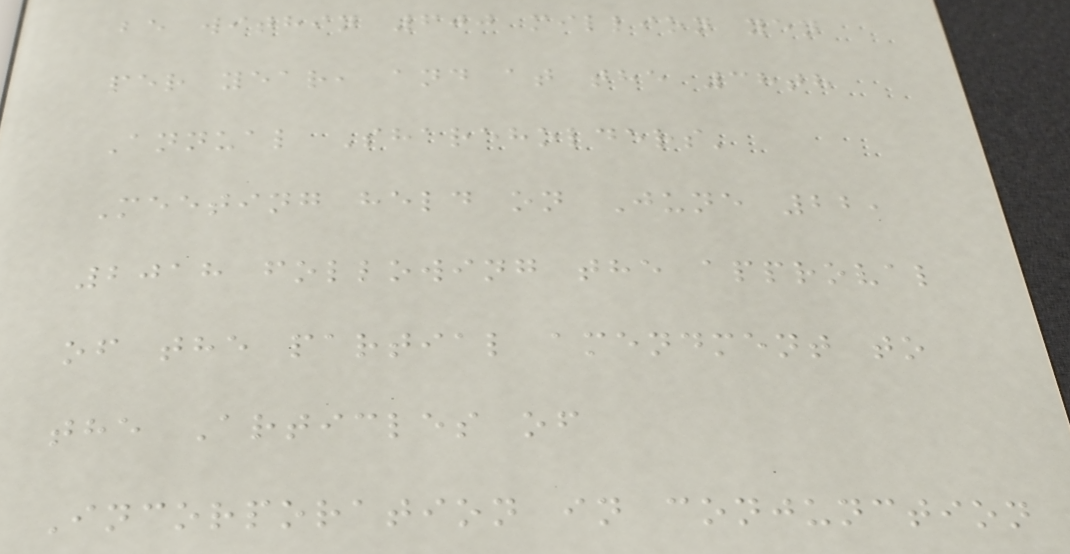be within 600 million yen
per year, and at the 38th
Annual Shareholders'
Meeting held on June 22,
2018 following the approval
of the partial amendment to
the Articles of
Incorporation in conjunction
